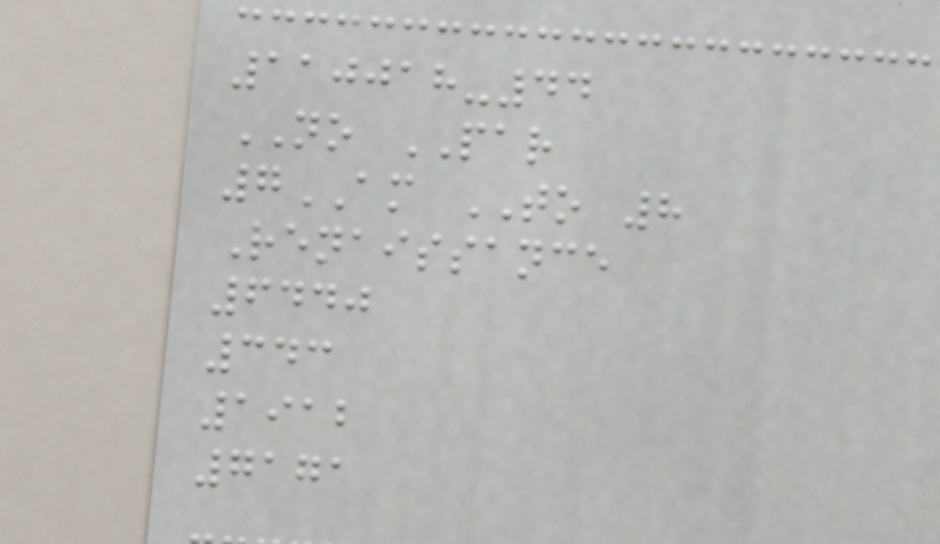110018-44
NO PAR
7AM TO 8
Renaissance
6440
343
1912
7171
